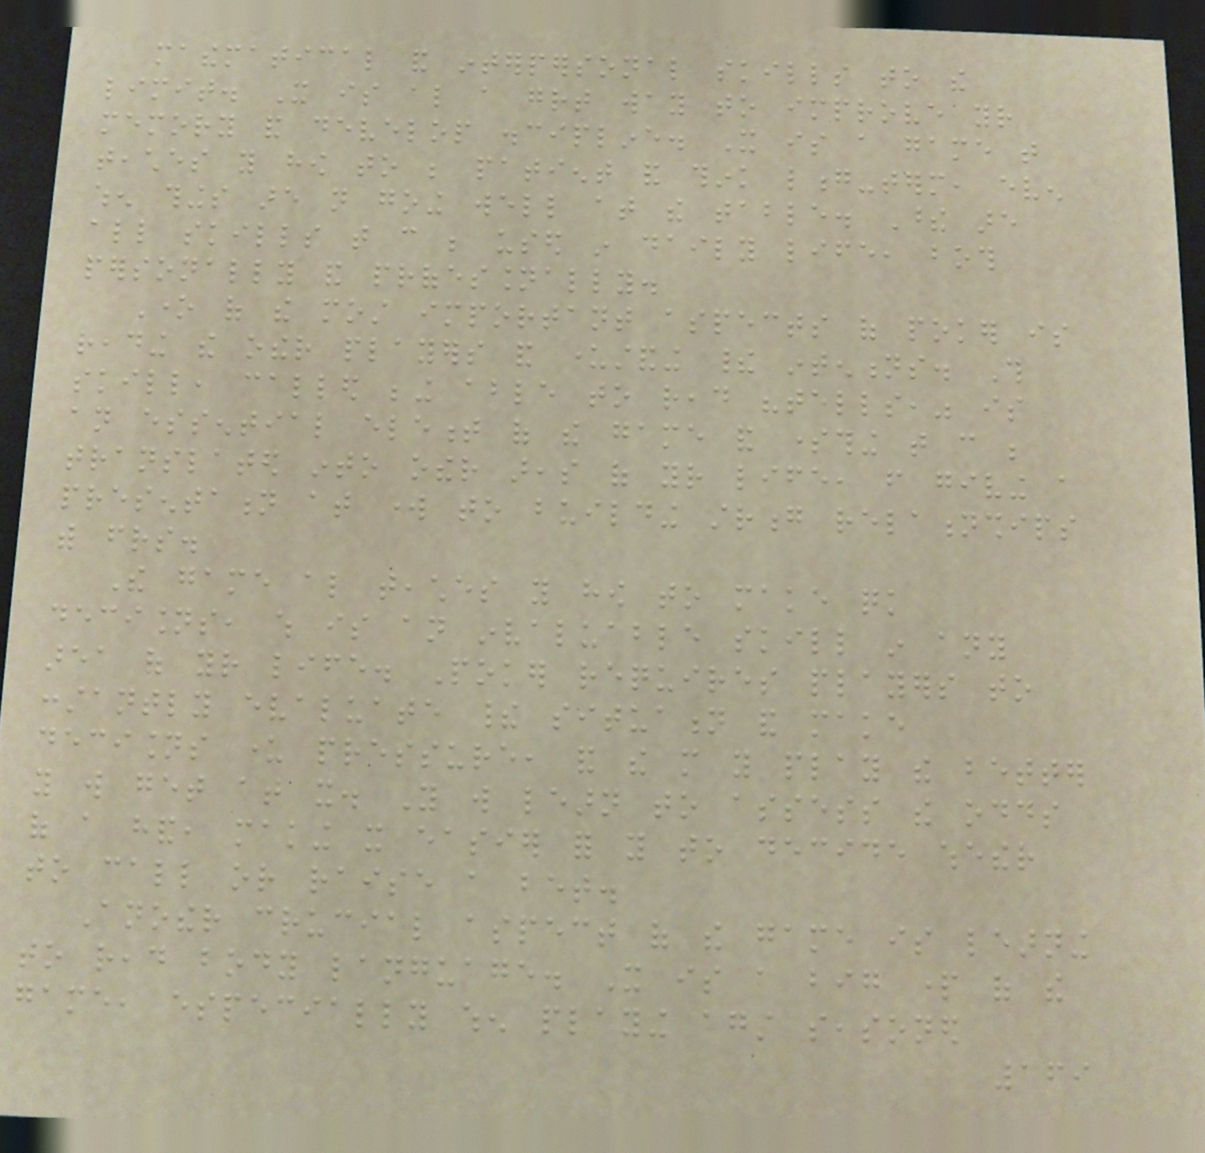mathematical and interpersonal skills to the
limit. It is also a great way to improve your
memory and develop discipline. It is a game that
teaches you how to be patient and think long-term, even
when things are not going well at the table. These are
all skills that can be used in daily life, both
personally and professionally.
One of the most important aspects of poker is
reading the other players and understanding their intentions. This
skill, called being able to read "tells," is
an essential element of the game and something that can be
translated into other areas of your life, from giving a
presentation at work to building strong relationships
with friends.
The game also teaches you how to make quick
decisions, which is an invaluable skill in any
area of your life. Poker requires players to
constantly evaluate their situation and make
decisions under pressure, and the more you play the better
you will get at it. You will learn to assess the odds
of a hand, making it easier for you to decide whether
to call or raise a bet.
Another crucial aspect of the game is learning
to read body language. It is a big part of the
game, especially when playing against seasoned
169
